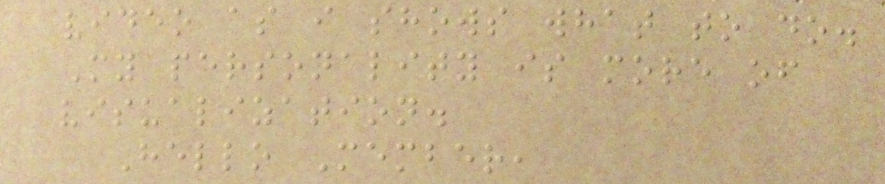video as i shows what to do.
My personality is more of
visualization.
Hello Member,
